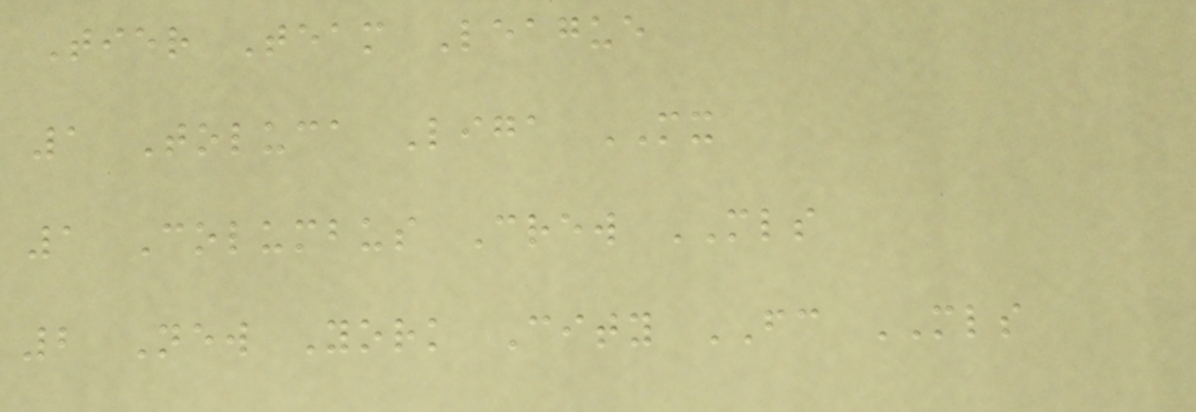Tier Team League
1 Toluca Liga MX
1 Columbus Crew MLS
2 New York City FC MLS
